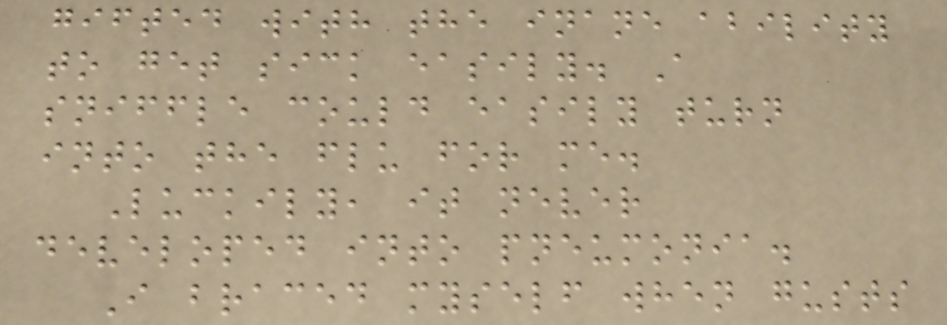gifted with the inane ability
to get sick easily. A
sniffle could easily turn
into the flu for me.
Luckily, it never
developed into pneumonia.
I braced myself when gusts
